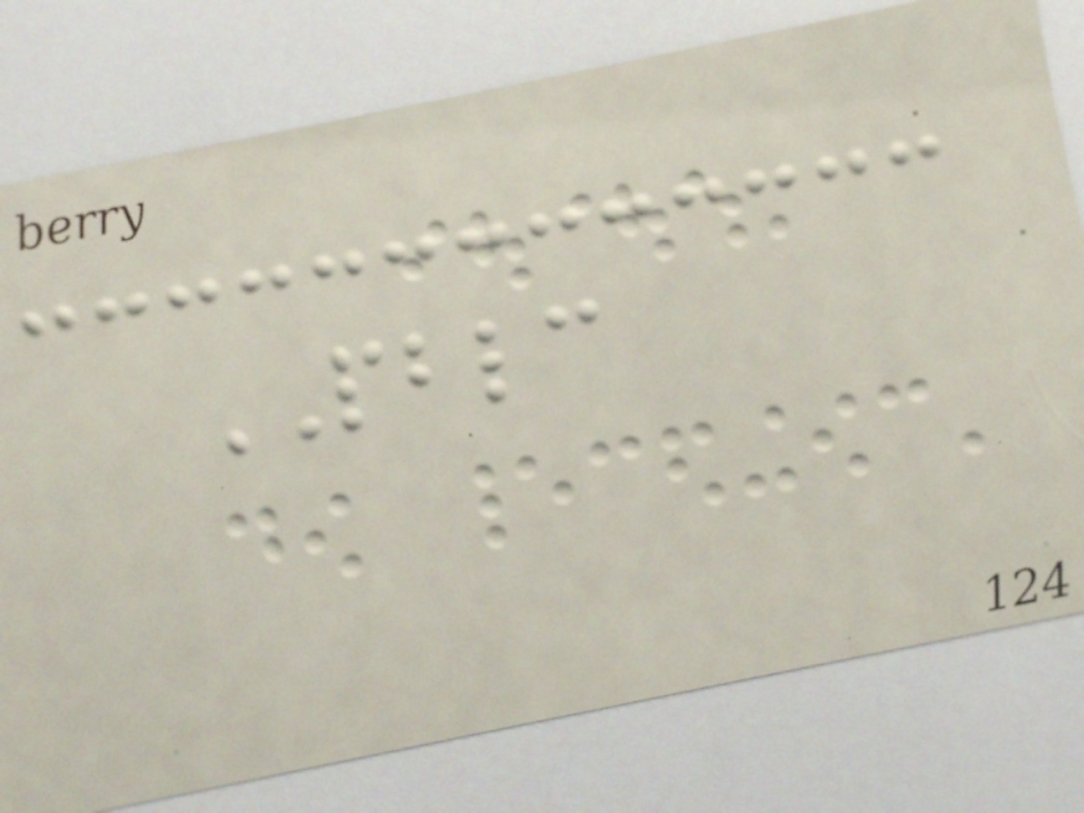PBLC
